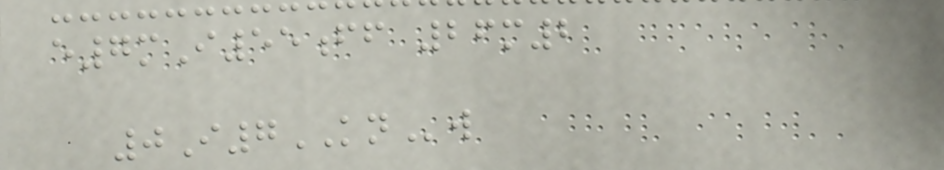e7mI55ff 26m2
0I7KNw
